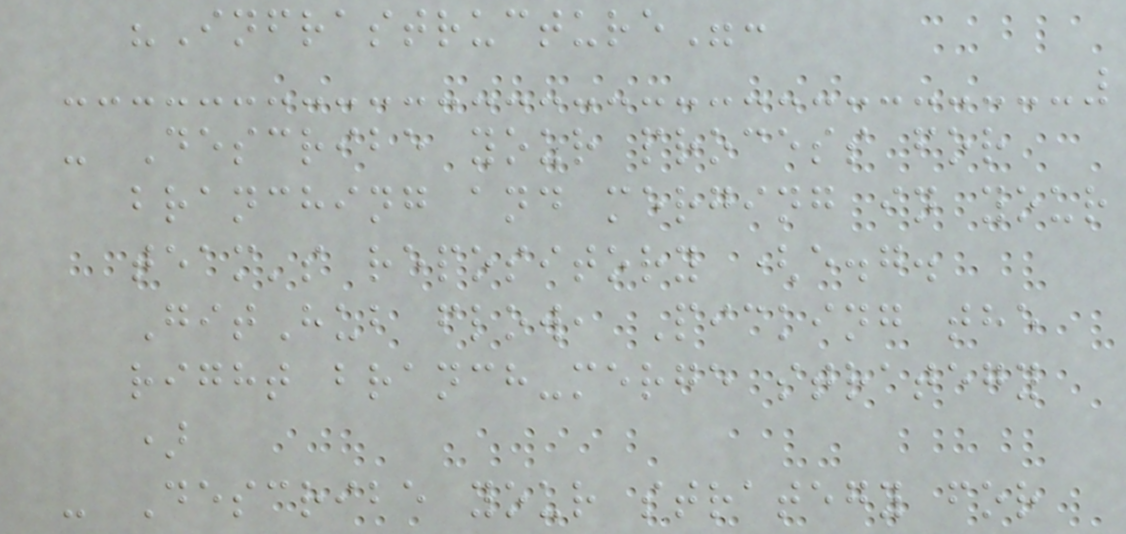"Infrastructure":
- Describe your process for
branching and merging in your
team's repository (e.g.
GitHub flow, Picking the
right branch-merge strategy
)
- Describe your strategy for
